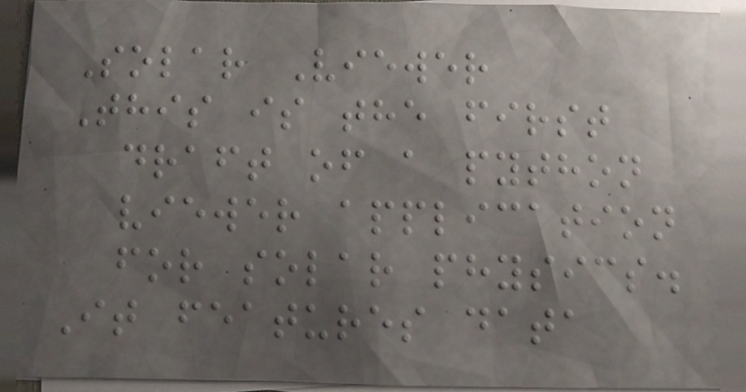Solar Viewer
This is the first
draft of a python
viewer application
for solar physics.
It features data
